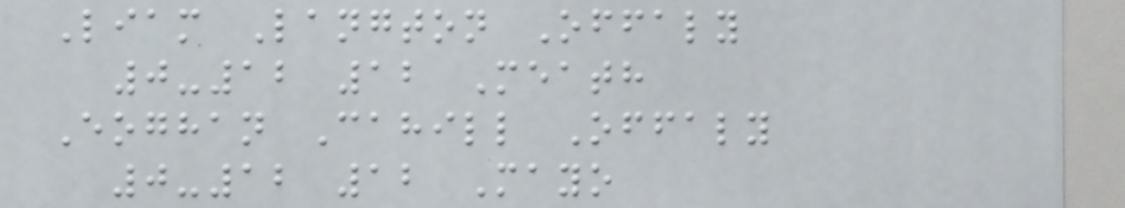Liam Langton Offaly
0-12 12 Meath
Eoghan Cahill Offaly
0-12 12 Mayo
